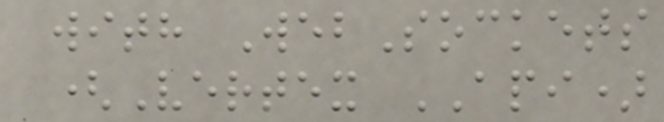with WebSockets
(Vertex API)
